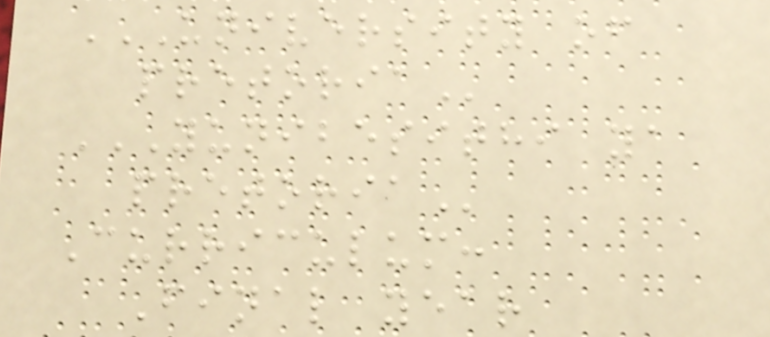UNIVERSITY OF
PRETORIA
YUNIBESITHI YA
PRETORIA
Curriculum:
Final year
